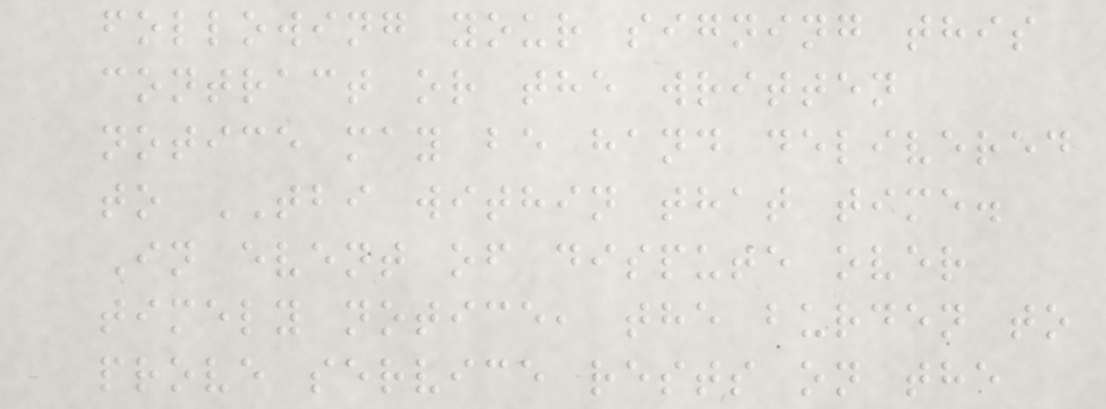following your signing this
contract or the written
notice may be hand delivered
to TBI within that time.
In event of dispute over
timely notice, the burden to
prove service rests on the
